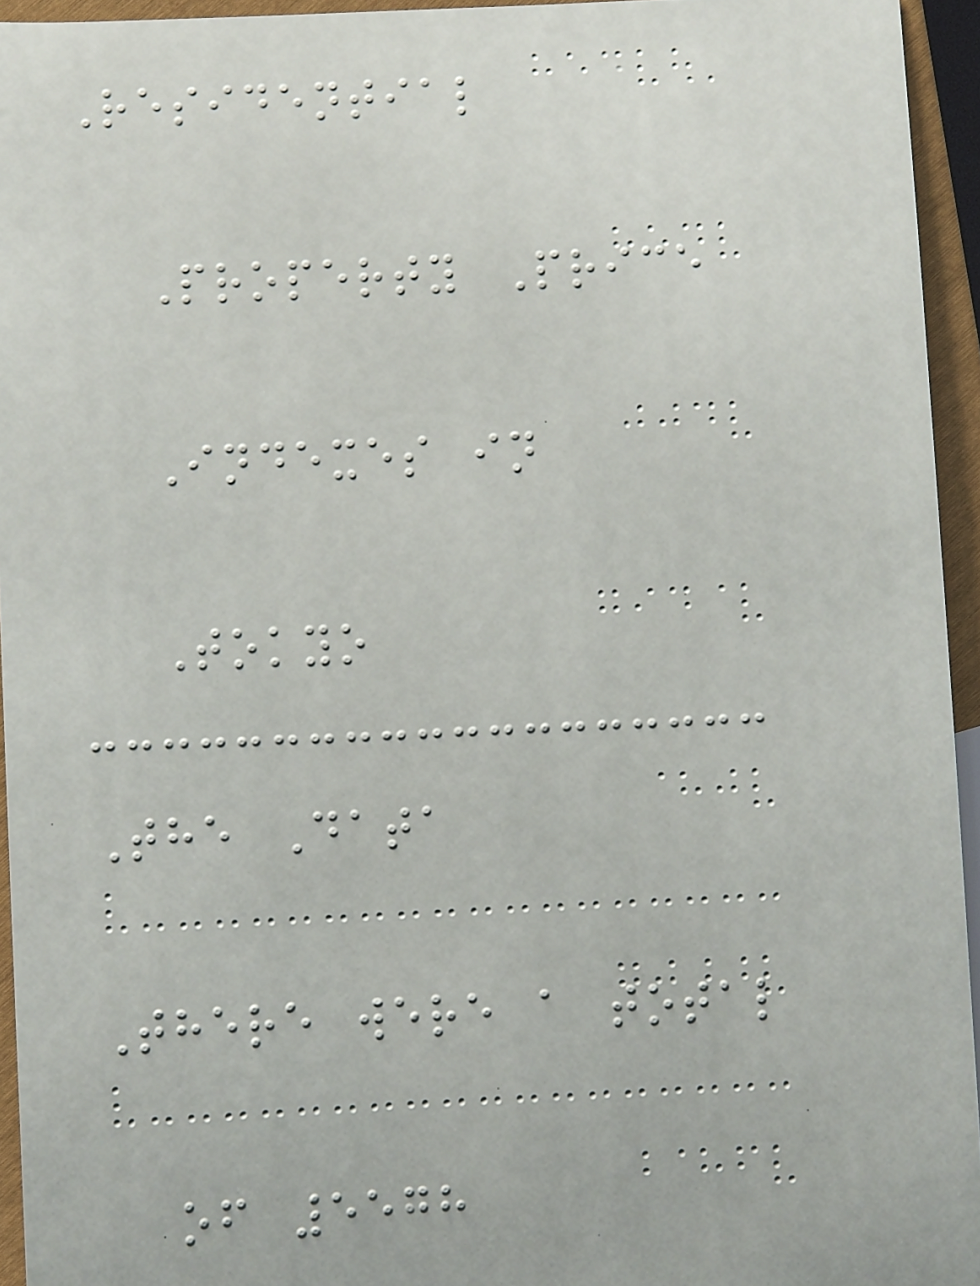Residential
Property Price
Indexes in
Tokyo
The Data
There were a total
of 5578
